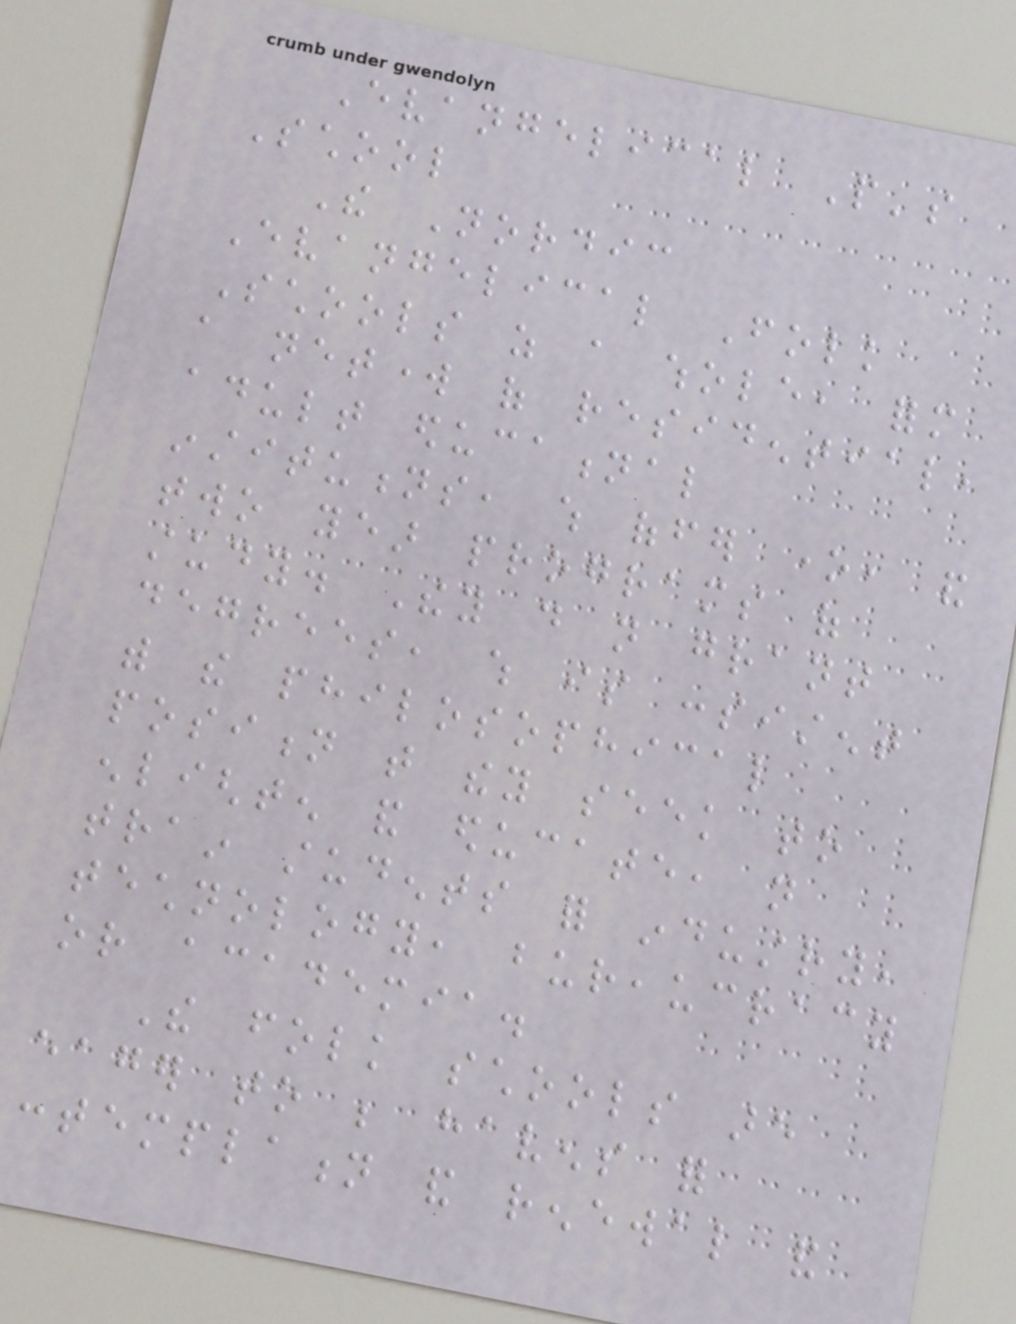Evangelical People's
School
The Nordic
Evangelical Folk
Schools as a whole, form
a network of residential,
adult educational
institutions, which offer one, and
two year programs of
study. They do not grant
degrees, which is consistent
with the philosophical
position that they seek to
enlighten and educate, not
train students for industry,
technology, bureaucracy
or academia.
The folk schools are
eager to be havens for
contemplation and renewal and
